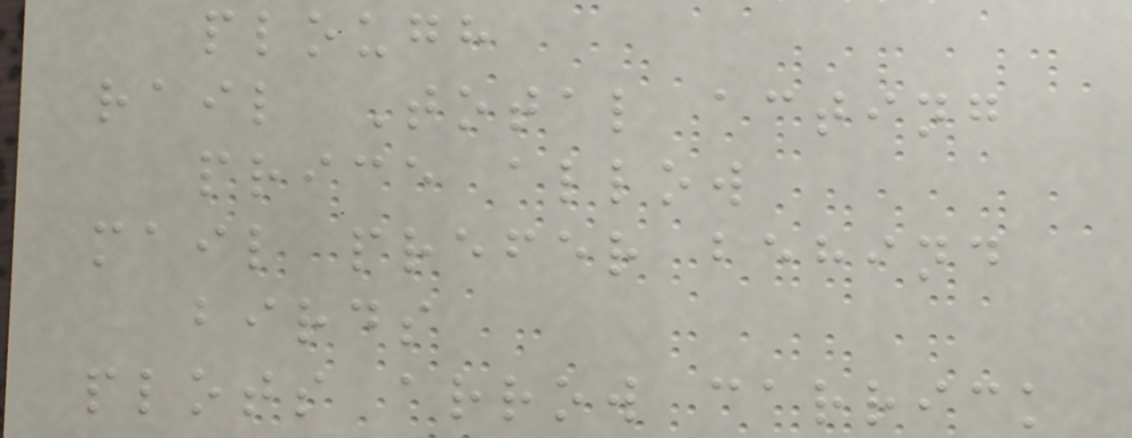plough
rail Total acting
price allow
mail prefer behind
birds
plots arrow carrick
